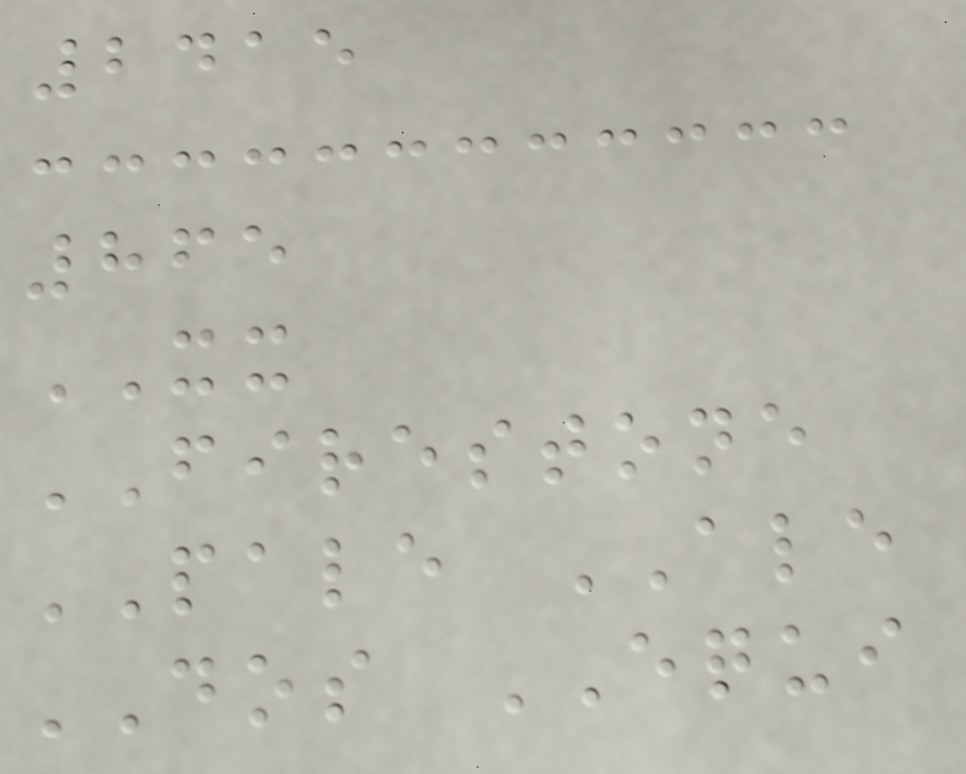2415
865
XX
FIRESTONE
PALE ALE
DOS EQUI
